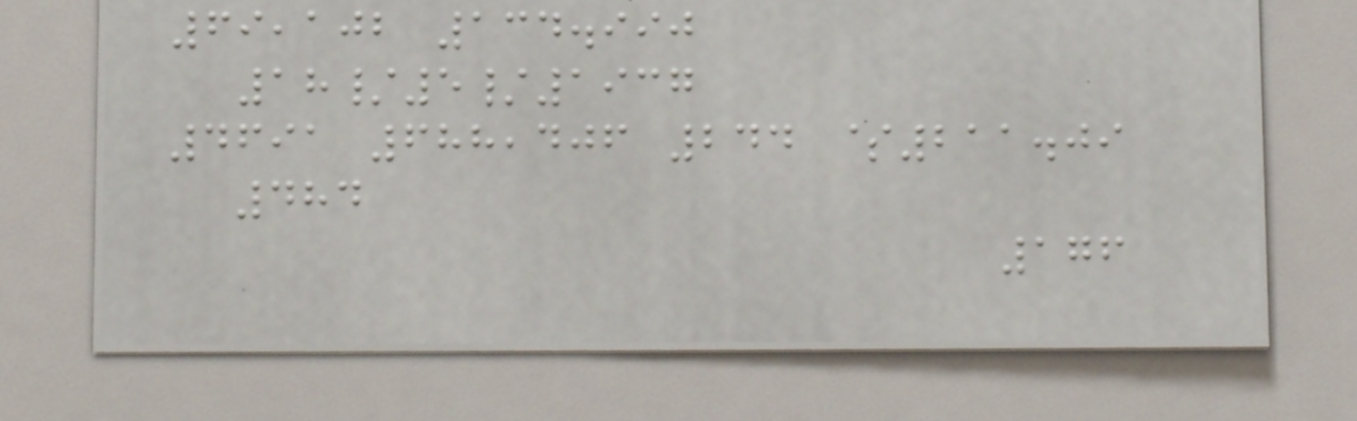69,102 134.990
18/5/1937
4691 688,406 244 $211.09
484
176
